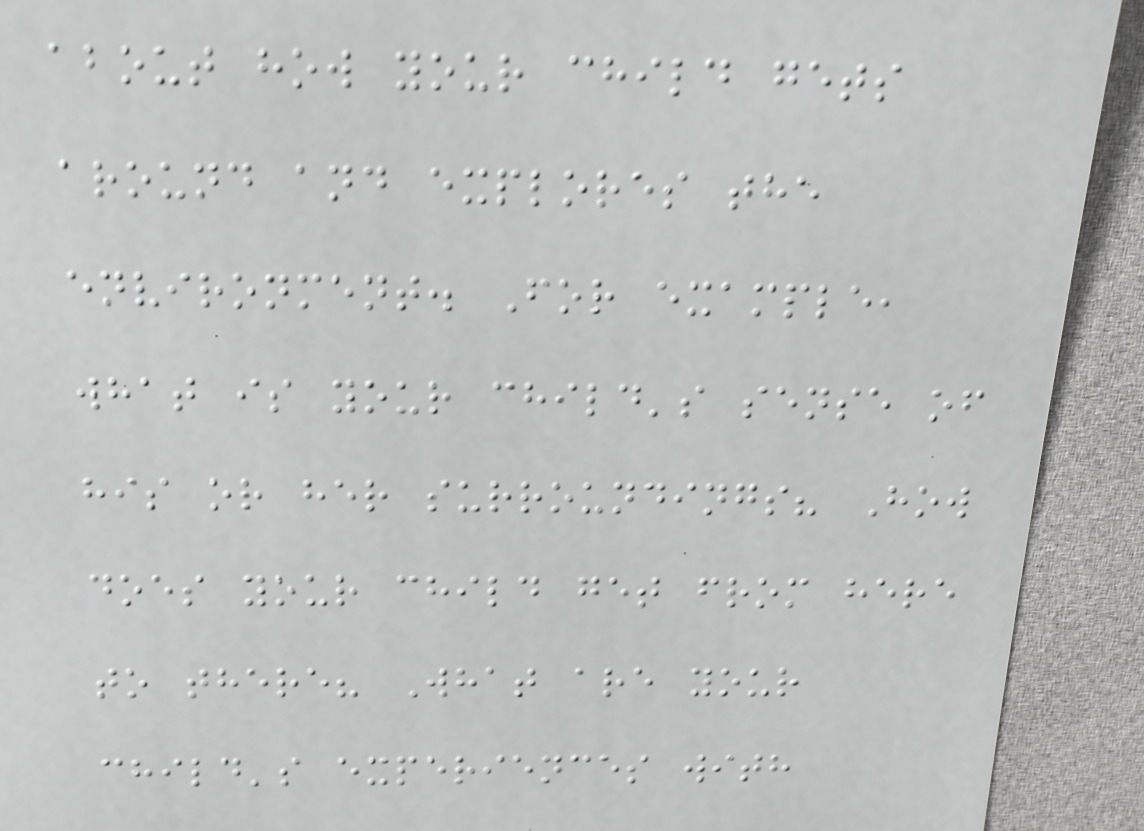about how your child gets
around and explores the
environment. For example,
what is your child's sense of
his or her surroundings? How
does your child get from here
to there? What are your
child's experiences with
